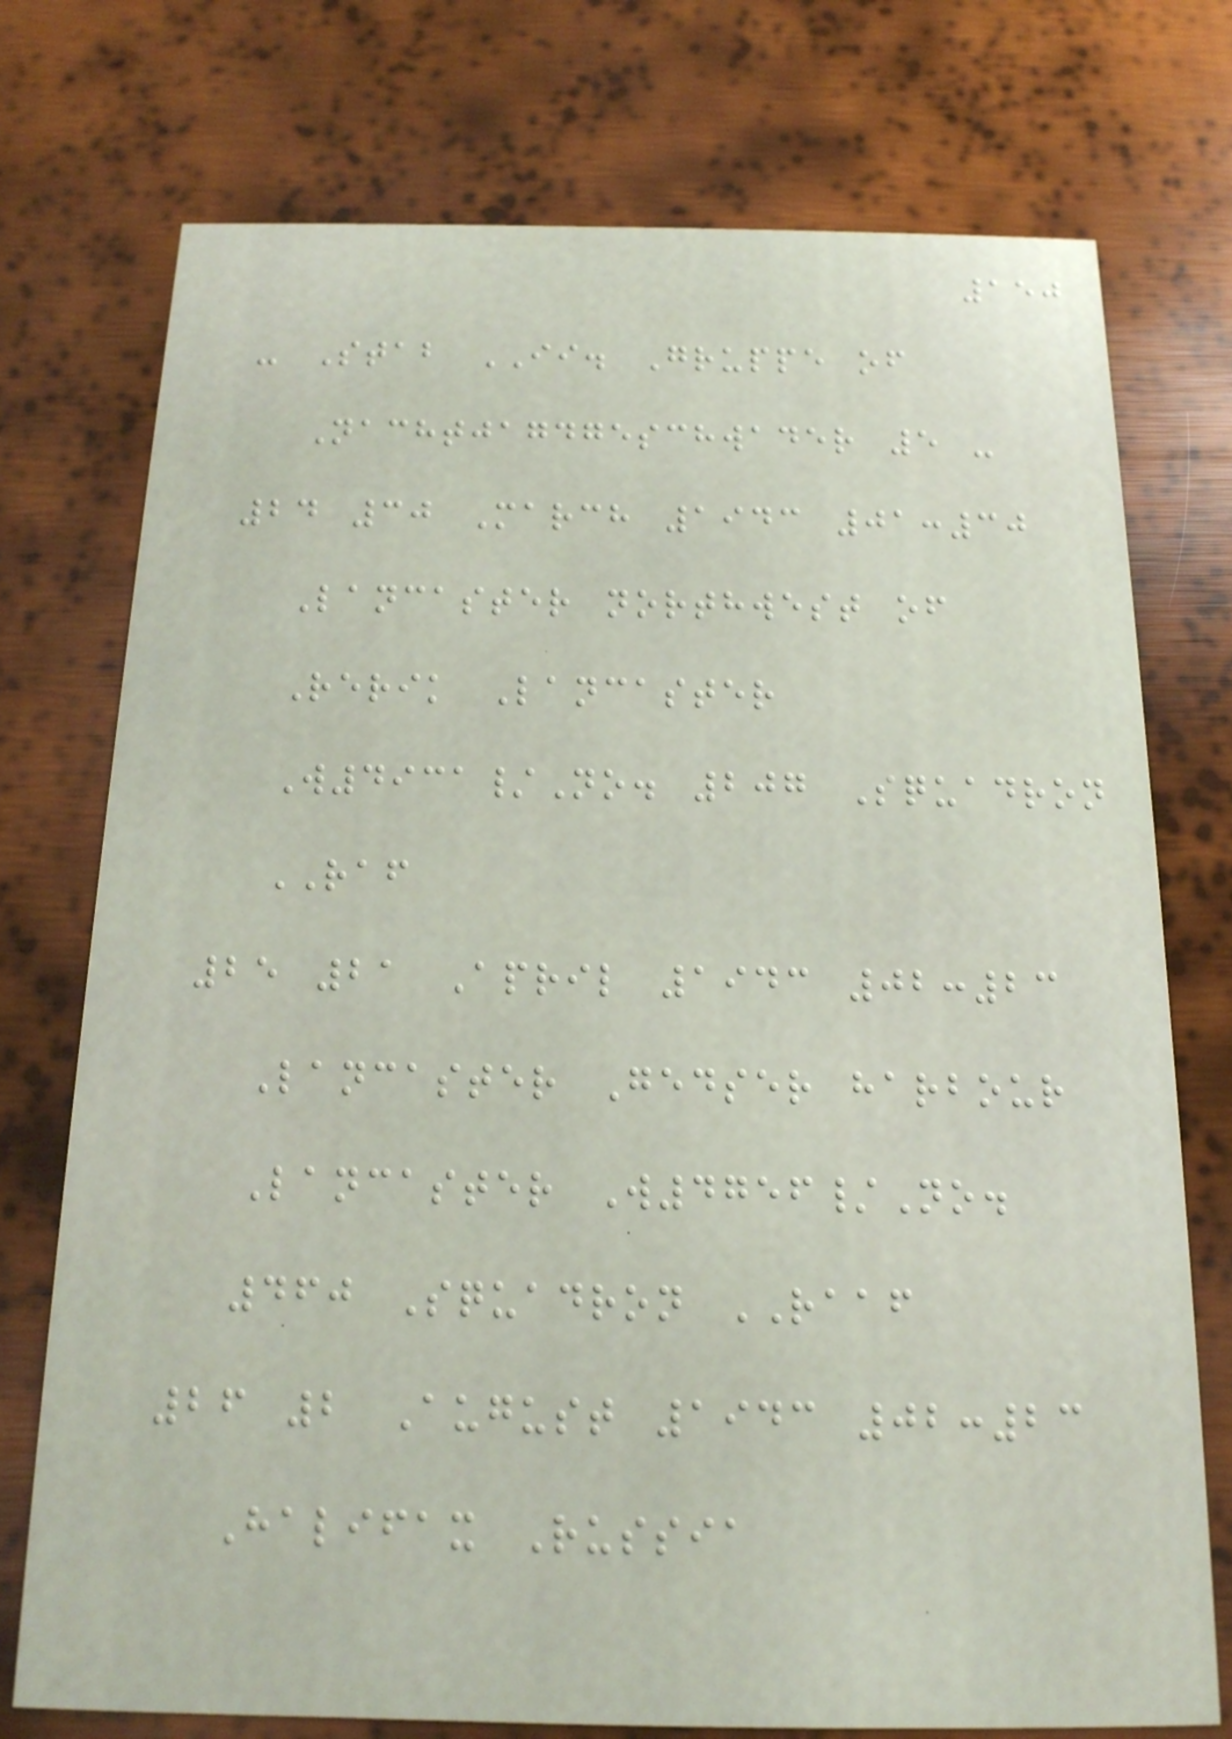150
- Stab II. Gruppe of
Nachtjagdgeschwader 5 -
24 30 March 1943 01:30
Lancaster northwest of
Rerik Lancaster
W4931/No. 207 Squadron
RAF
25 21 April 1943 02:23
Lancaster Gedser harbour
Lancaster W4756/No.
460 Squadron RAAF
26 2 August 1943 02:23
Halifax Russia
